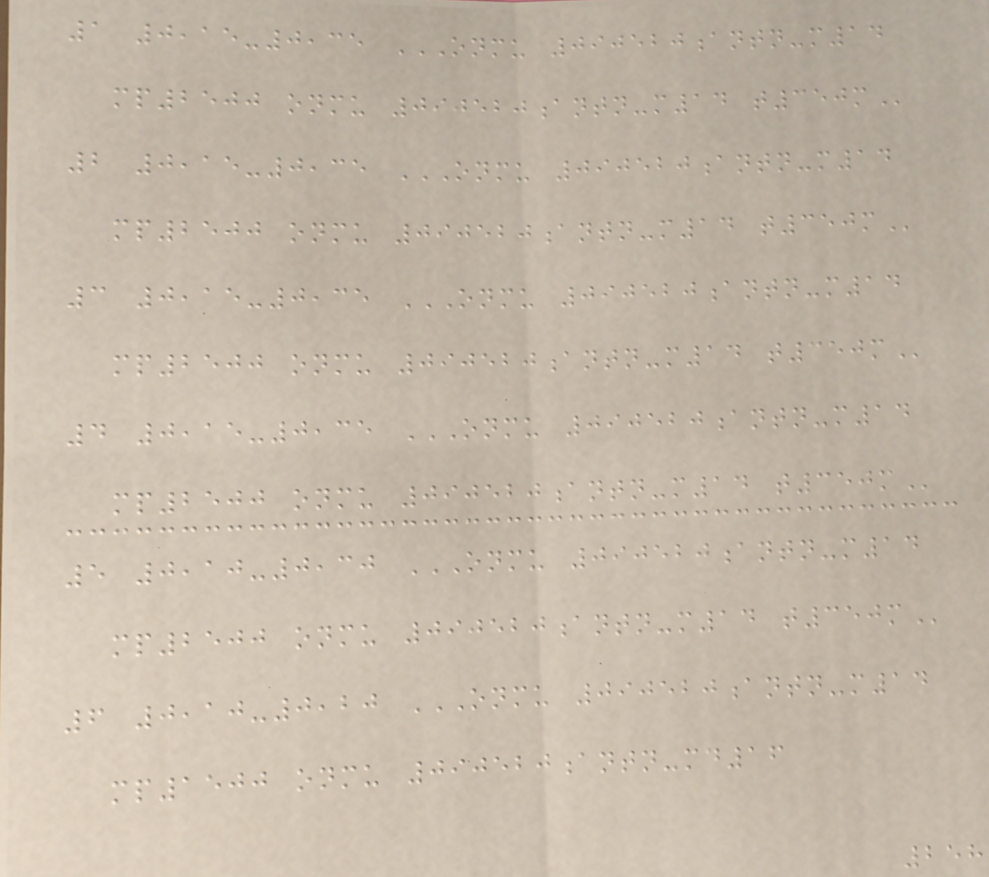1 0,15-0,35 ONMU 090520ANTN-M14
MP2500 ONMU 090520ANTN-M14 T350M
2 0,15-0,35 ONMU 090520ANTN-M14
MP2500 ONMU 090520ANTN-M14 T350M
3 0,15-0,35 ONMU 090520ANTN-M14
MP2500 ONMU 090520ANTN-M14 T350M
4 0,15-0,35 ONMU 090520ANTN-M14
MP2500 ONMU 090520ANTN-M14 T350M
5 0,10-0,30 ONMU 090520ANTN-M14
MP2500 ONMU 090520ANTN-M14 T350M
6 0,10-0,20 ONMU 090520ANTN-M14
MP1500 ONMU 090520ANTN-MD16
258
